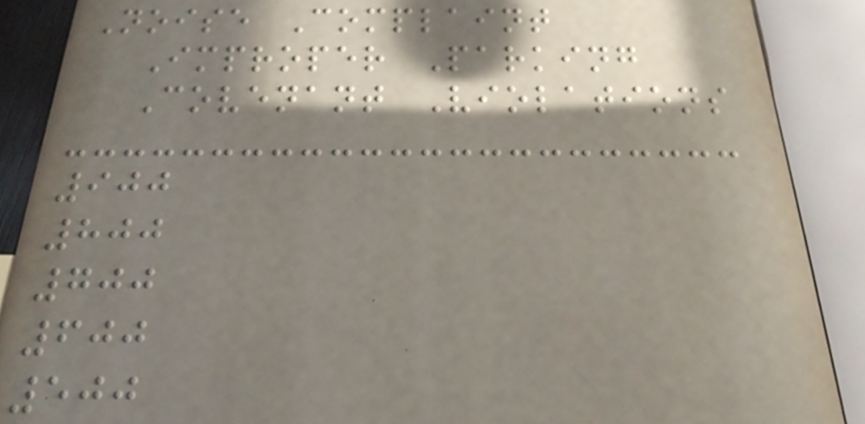Noise Complaint
Improper Parking
Covenant Violations
900
800
700
600
500
